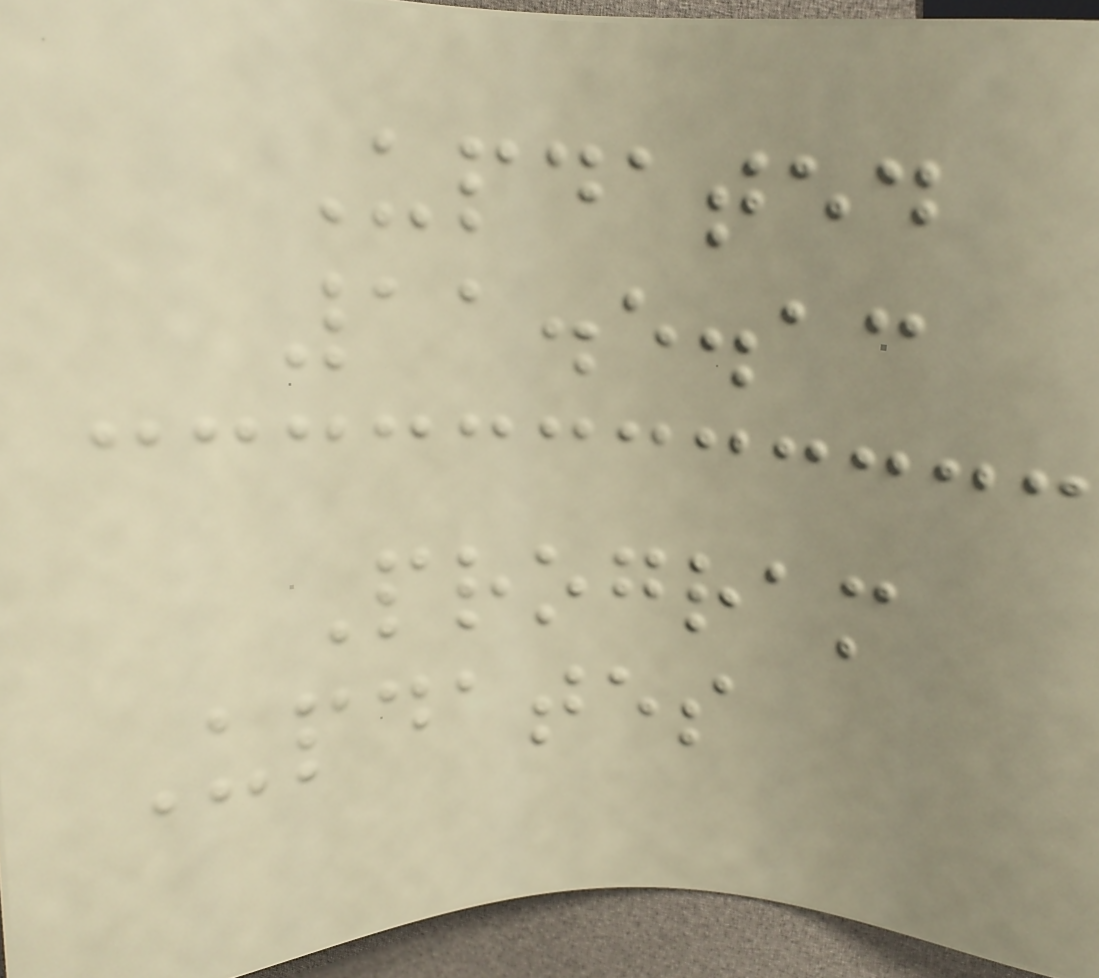Updated
11.5.13
Program
Updates
